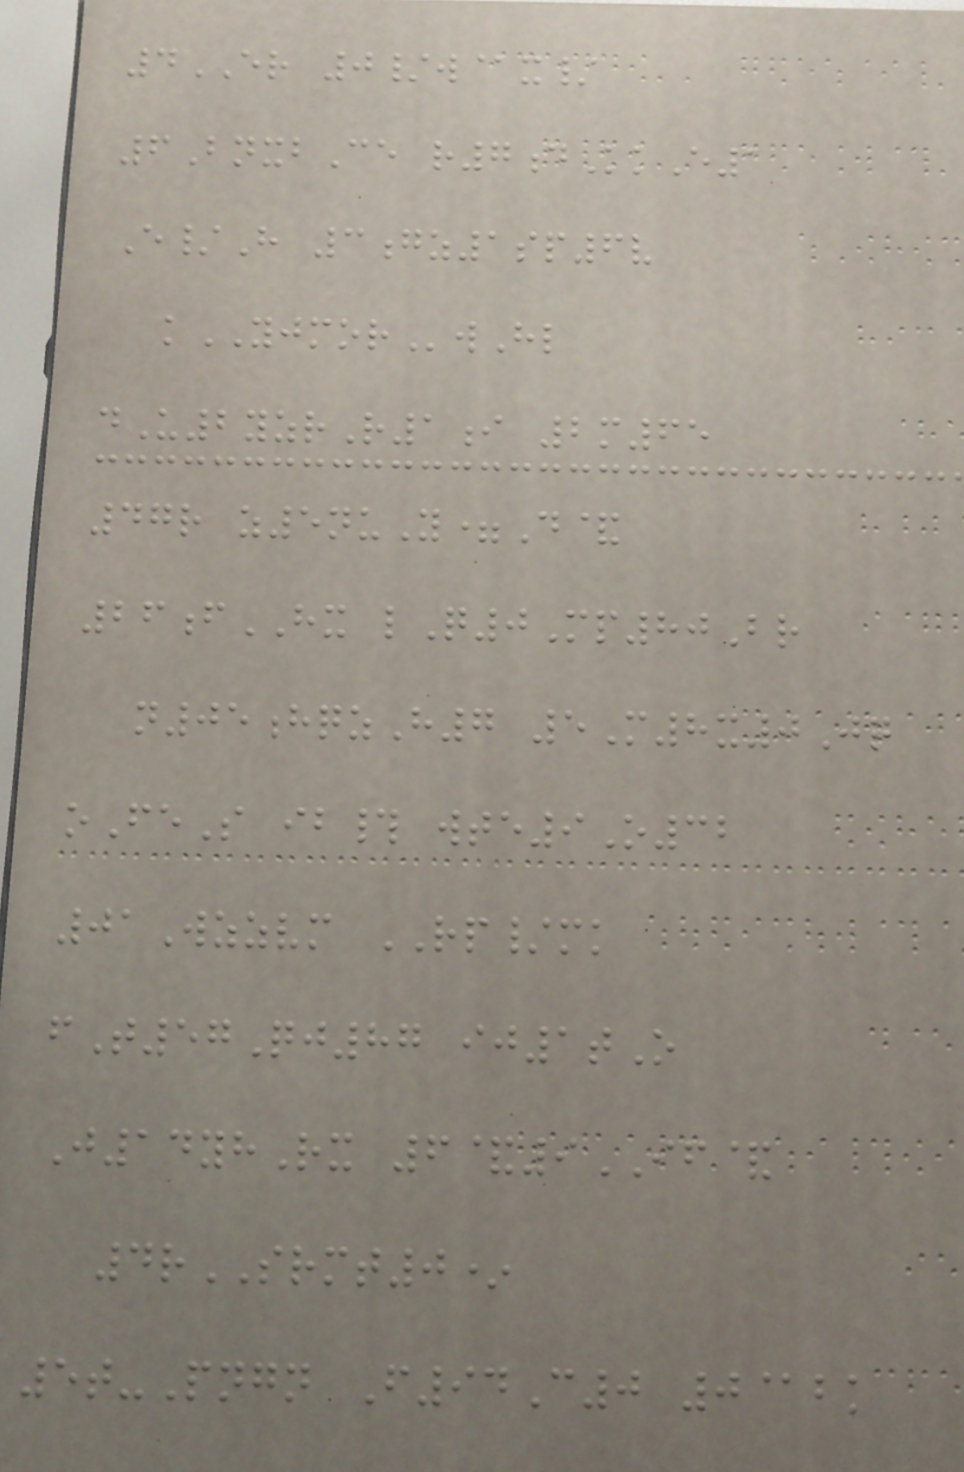4ER 0/w@x/
6BnxbCe r7dKkE1
E/H 3gz1sp6v
kYJMORwHl
dU2yzrR1i 2m65
47r z5nuY=D&
26fHX lQ0Mp80Br
n05hqzH7 5M8x0Jq
oFeS ib# wte9O32
01Wzzvm RP/mk
fT57Qj87 ij1tO
J14yhRx 6&9IF&
4rSRMT0*
5t-Pngn F94C0 0@bk
